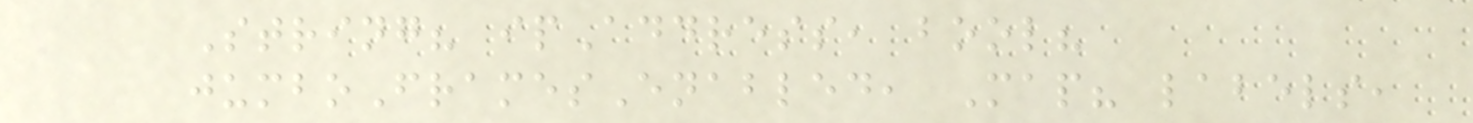String? ipAddress, bool?
jumboFramesEnabled, Map? labels,
